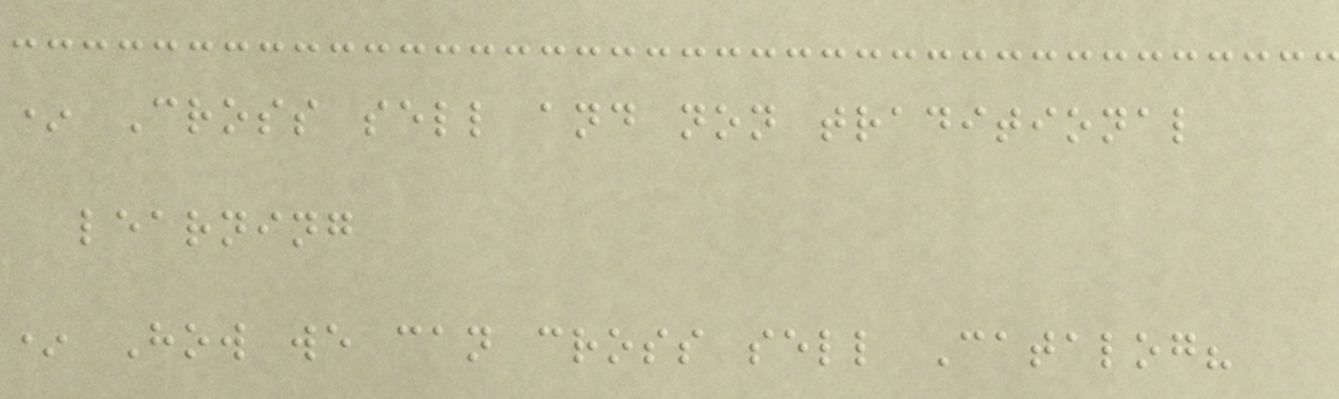* Cross sell and non traditional
learning
* How we can cross sell Catalog?
